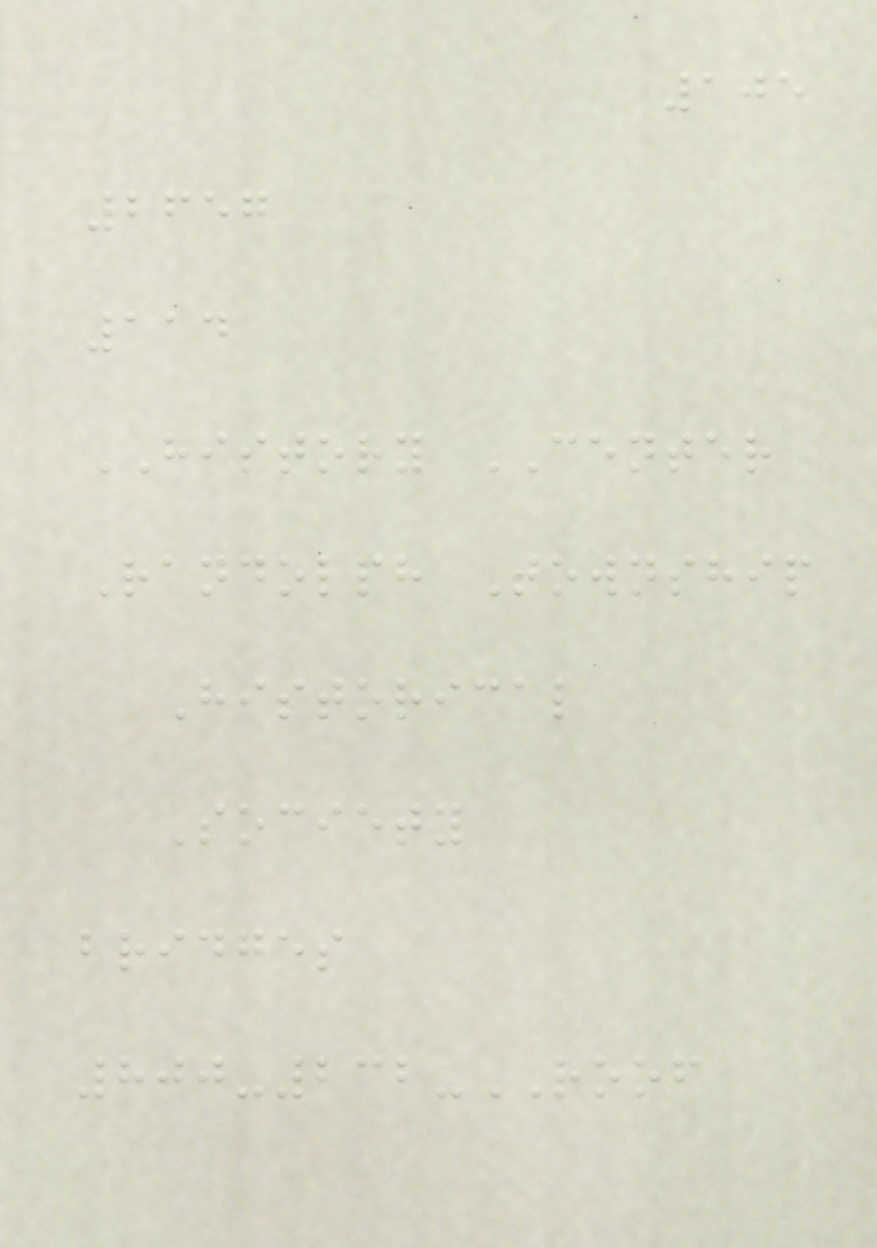105
2657
114
HISTORY CENTER
Randolph Township
Historical
Society
bridges
800-232-ROOF
